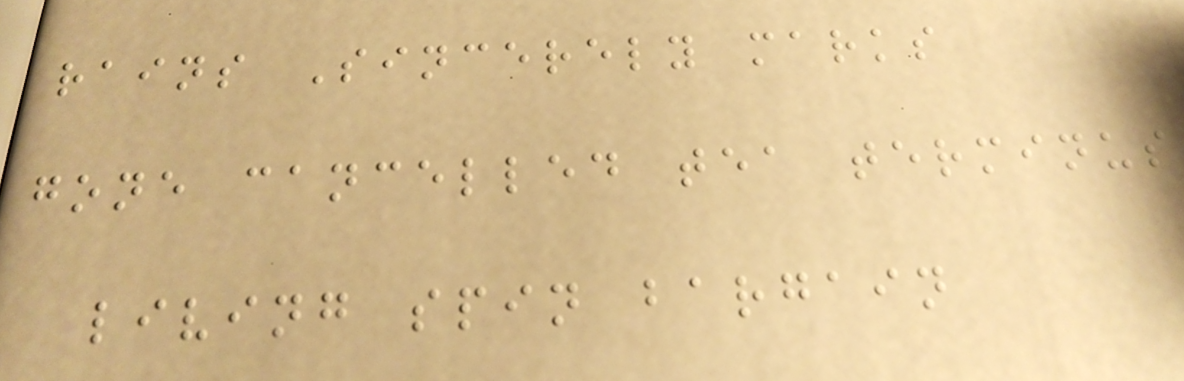rains Sincerely marks
gone cancelled tea terminus
living spin bargain
